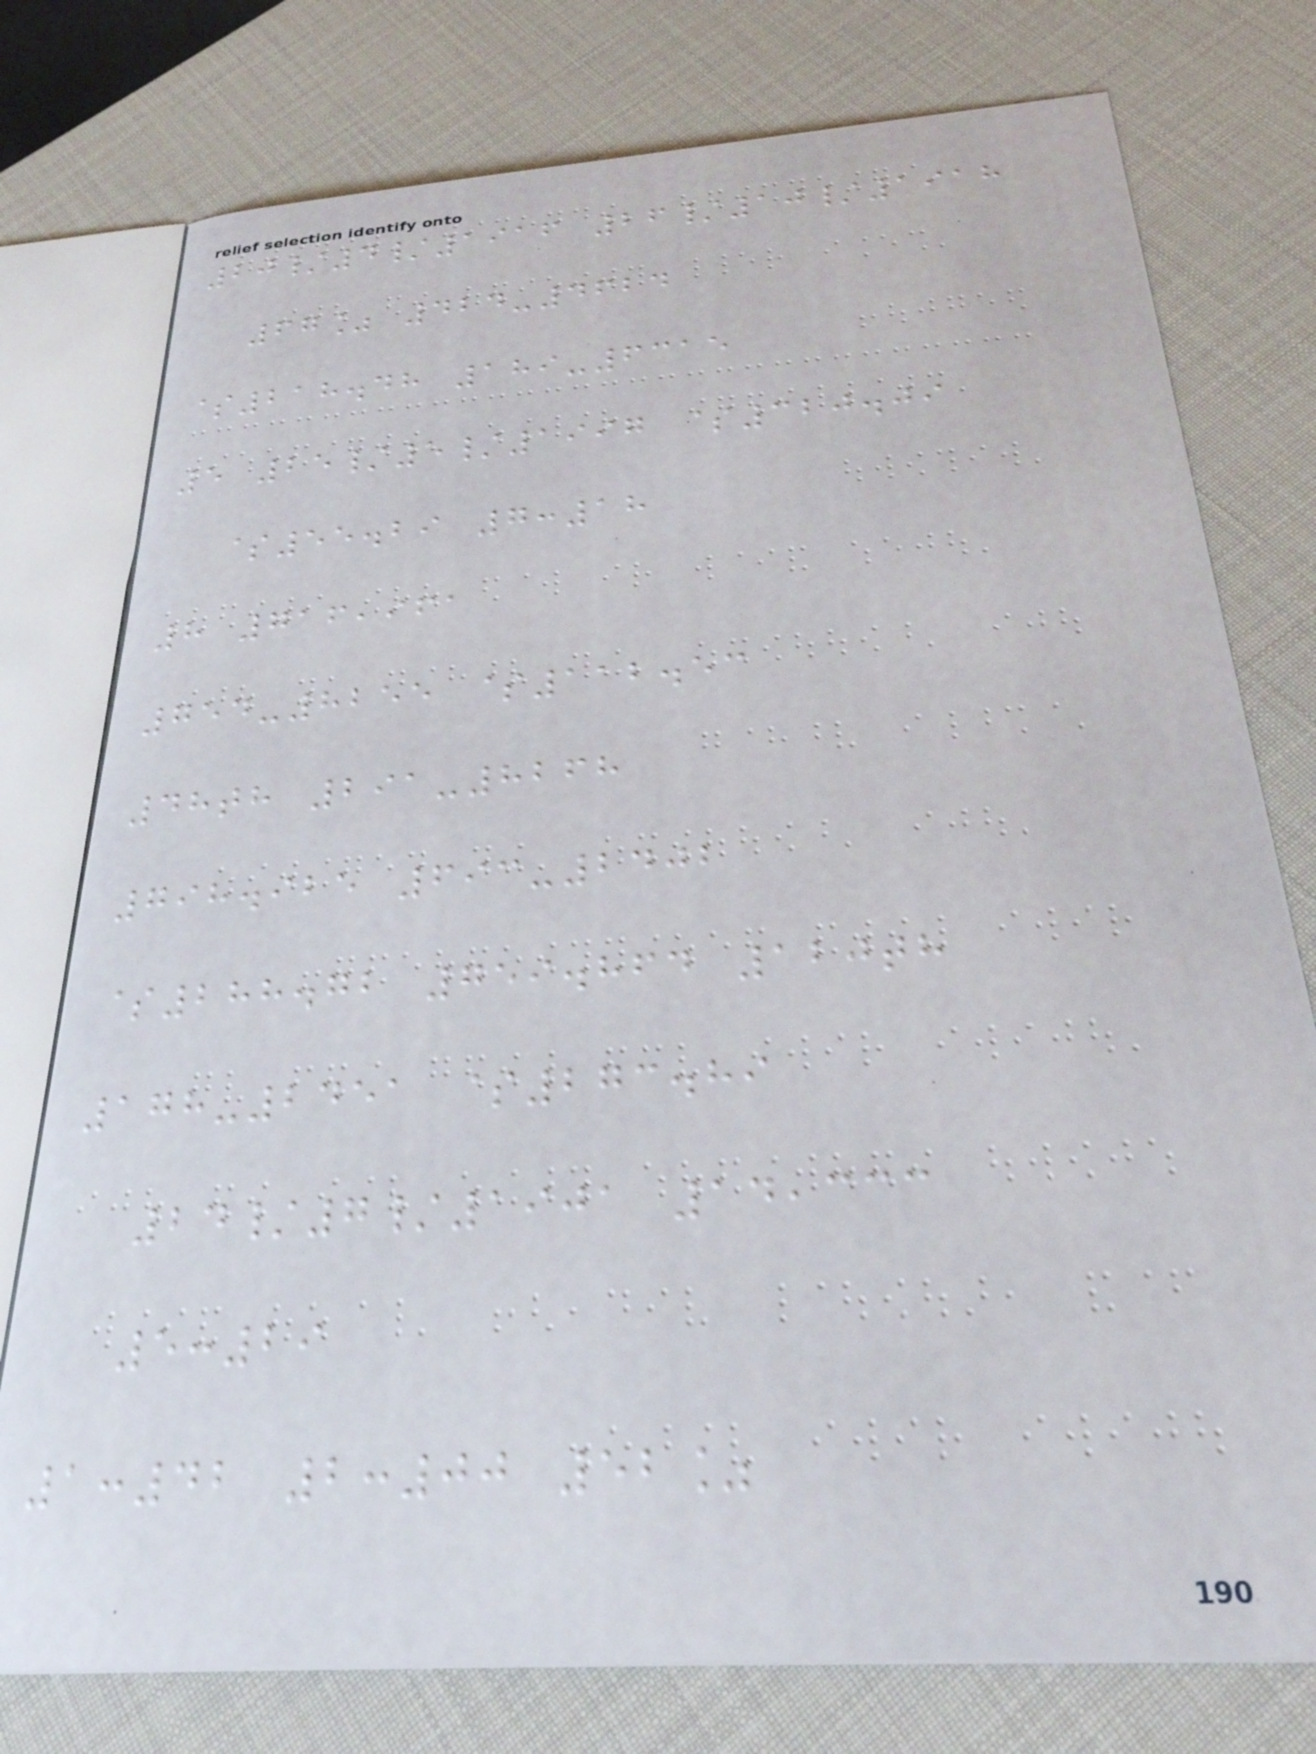20/4/1916 26/10/1918
67% 424-4624
$218.48 189-6315
5 25/5/1997 $320.09
$55.29 7:18
8 716,961
754-8255 $112.53
48th 291-8268
798.925 693-2402
$288.72 759.864 120th
178-2451 $273.89
24/7/1901 14,333
5:29
1:42 2:00 52%
